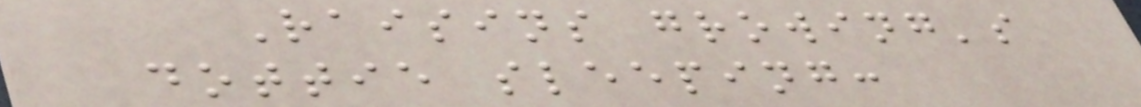Raisins growing's
dottie sleeping:
